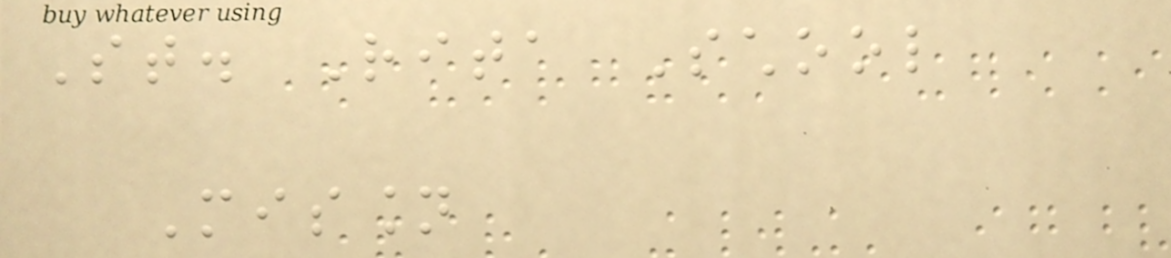St. Rita School
Mission
